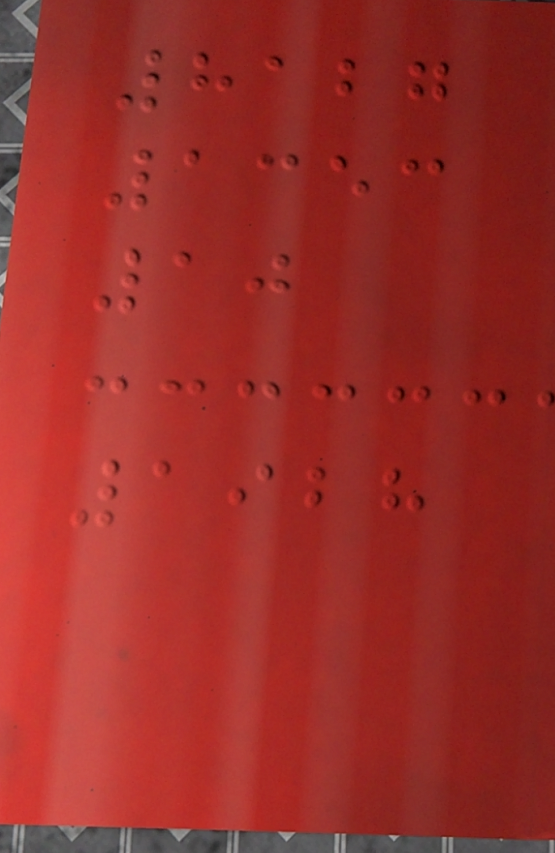8127
1353
10
1928
